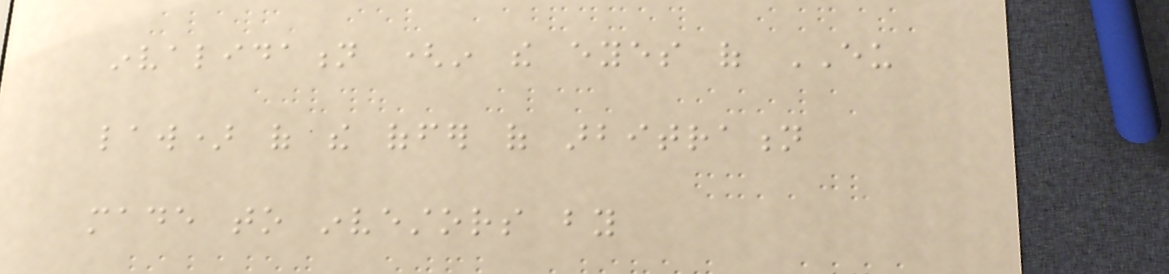invalidation (in the eyes of EU
law) of the offer of arbitration
made to investors by
